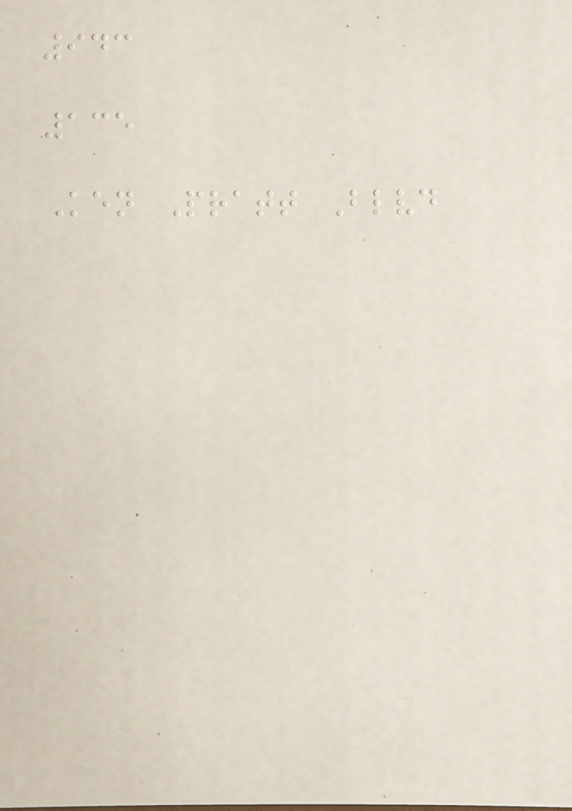943
135
Ken Pratt Blvd
